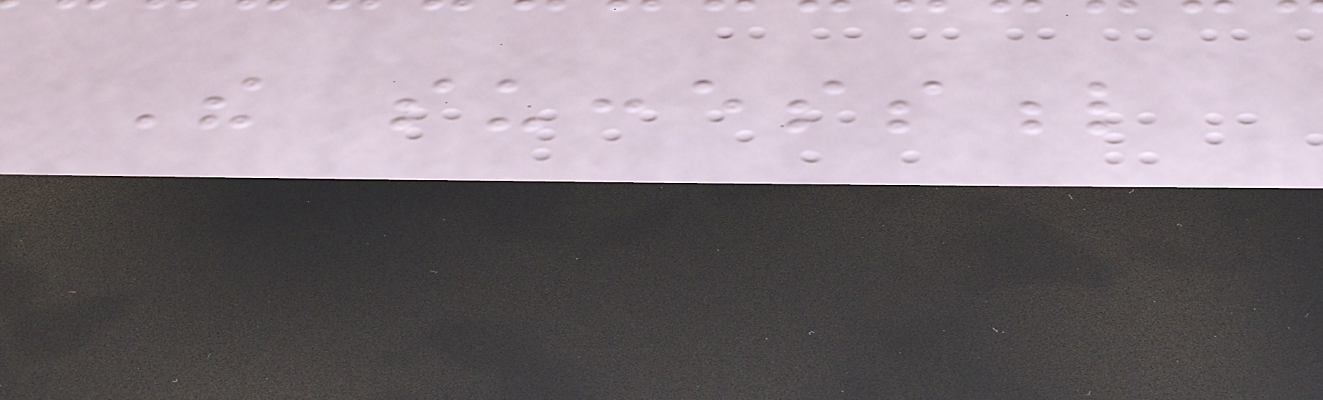The successful
